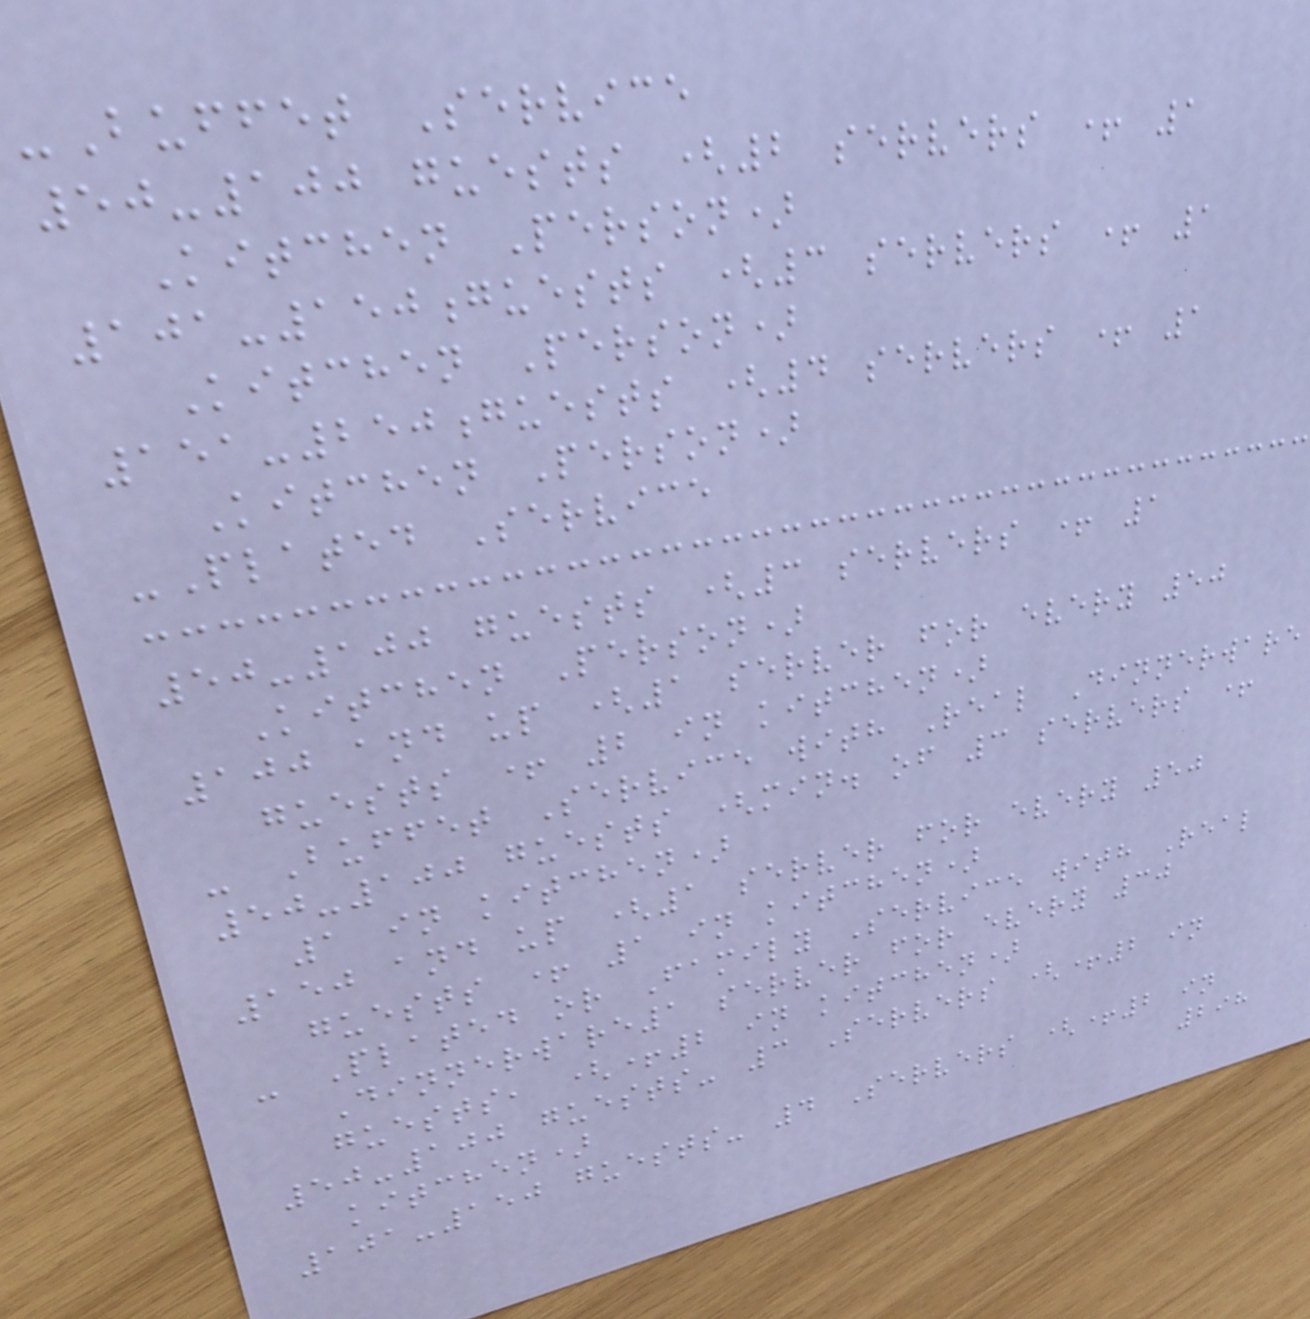-Buffet Service
50-100 guests (2 servers + 1
Kitchen Person)
101-150guests (3 servers + 1
Kitchen Person)
151-250guests (4 servers + 1
Kitchen Person)
-Plated Service
50-100 guests (3 servers + 1
Kitchen Person)
100 and up (1 server for every 50
guests + 2 in kitchen)
- Buffet Service with Real Dinnerware
50-100 guests (min. of 3 servers +
1 in kitchen)
150 and up (1 server for every 50
guests + 1 in kitchen)
- Plated or Family Service with Real
Dinnerware1 server for every 30
guests, (+2 in kitchen)
50-100 guests- 3 Servers (+2 in
kitchen)
101-150 guests- 4 Servers (+2 in
298
